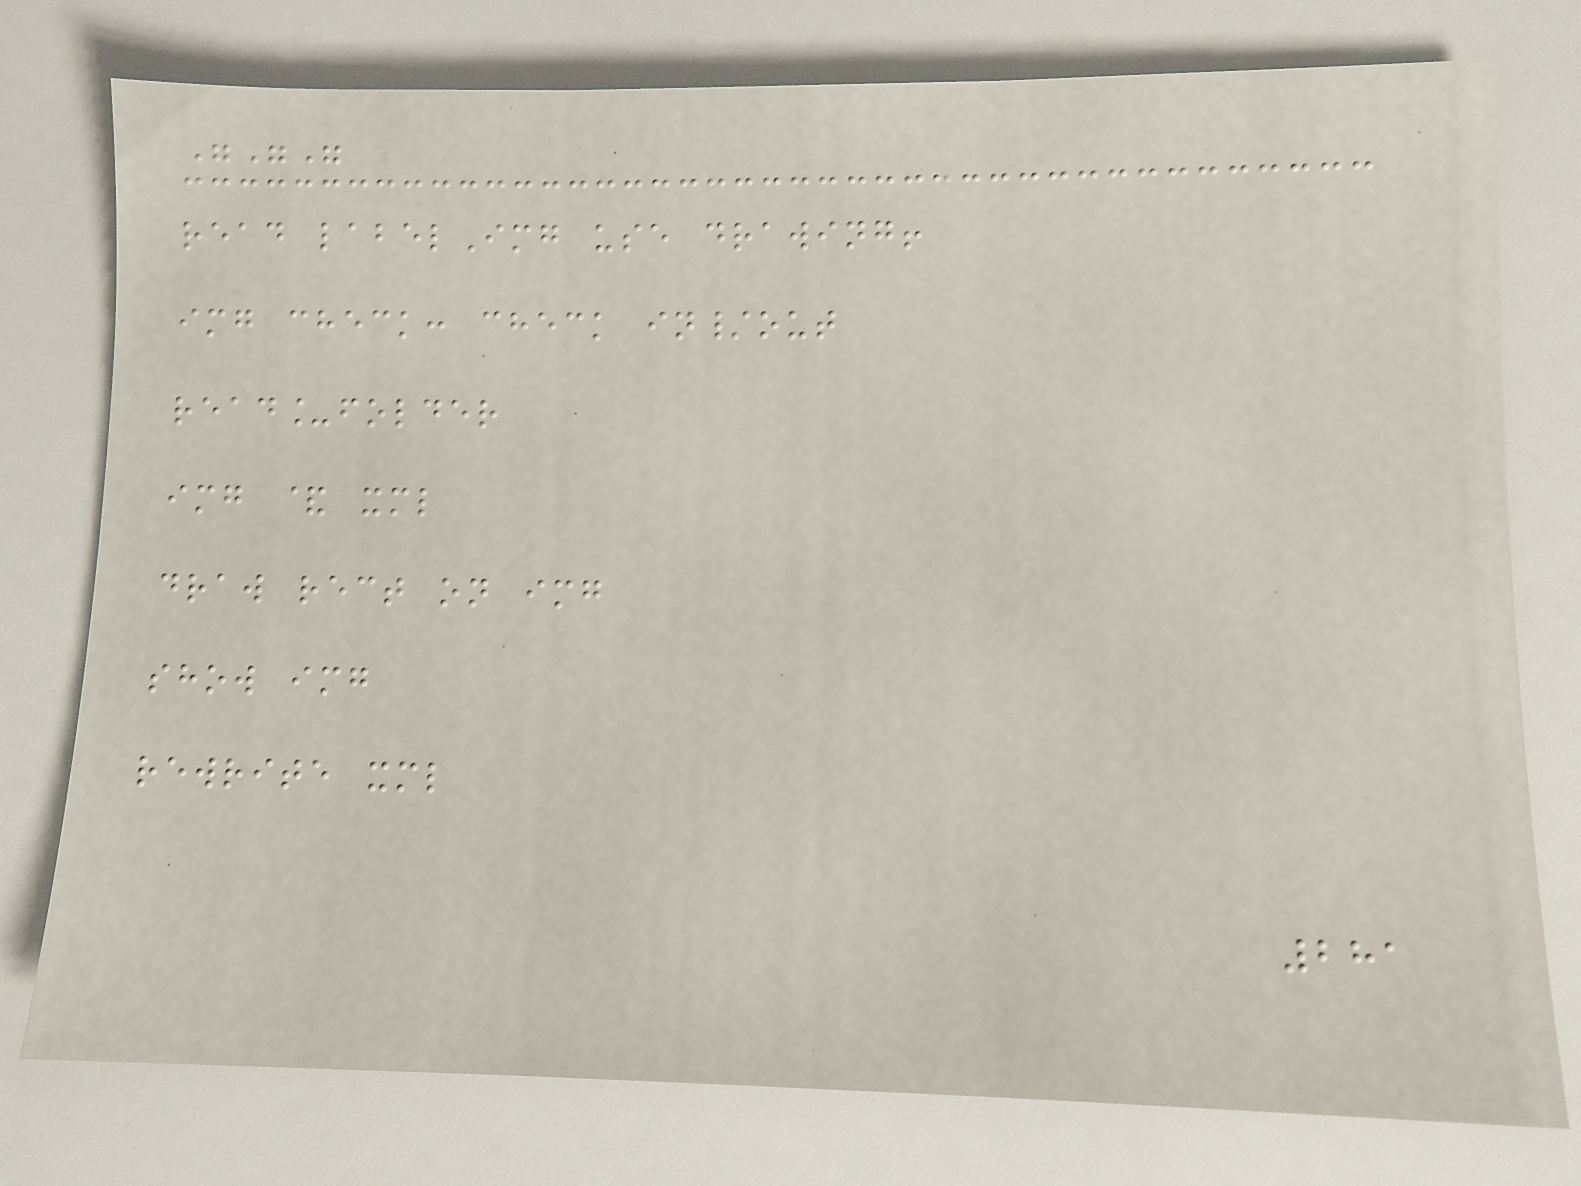"""
read labelImg use drawing!
img check: check in/out
read_folder
img & xml
draw rect on img
show img
rewrite xml
281
